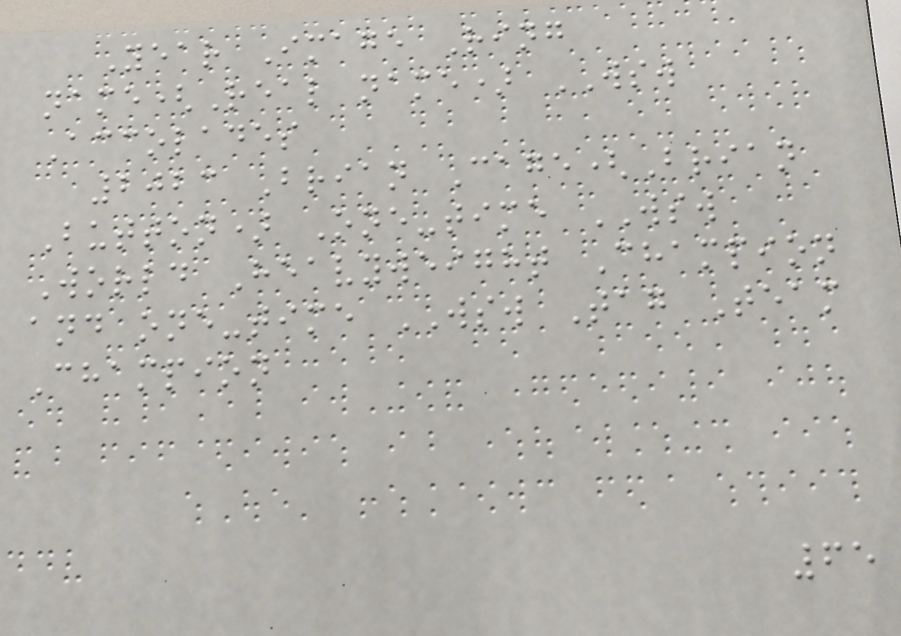Year Image Ring
name(Real name) WSW
Accolades
2023 Brian Cage(Brian
Button) One-time WSW
World Heavyweight Champion
and one-time WSW Tag Team
Champion
65
